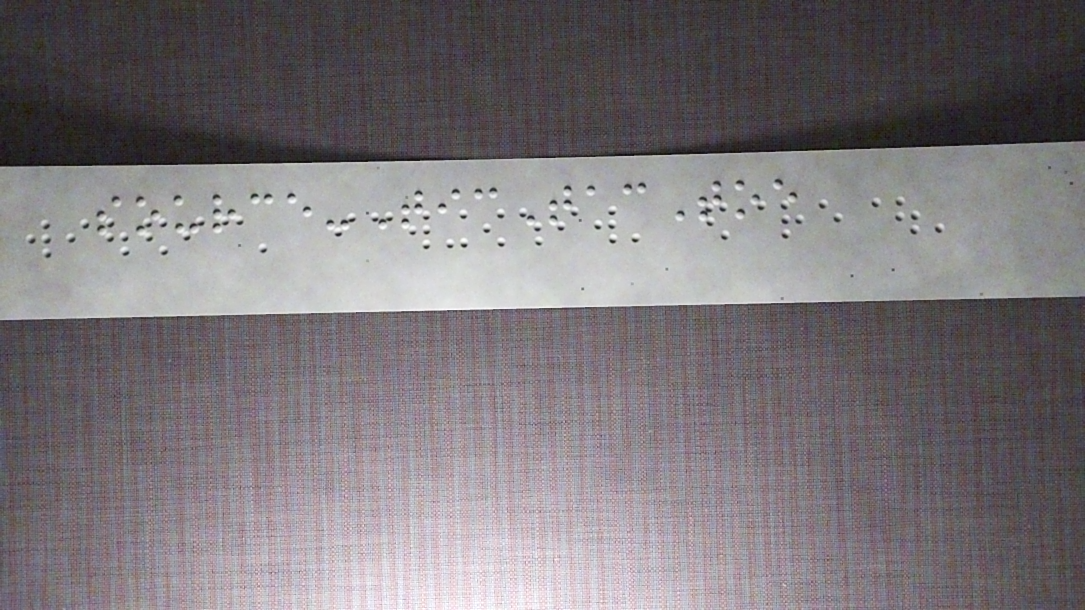source-TicTacToe
